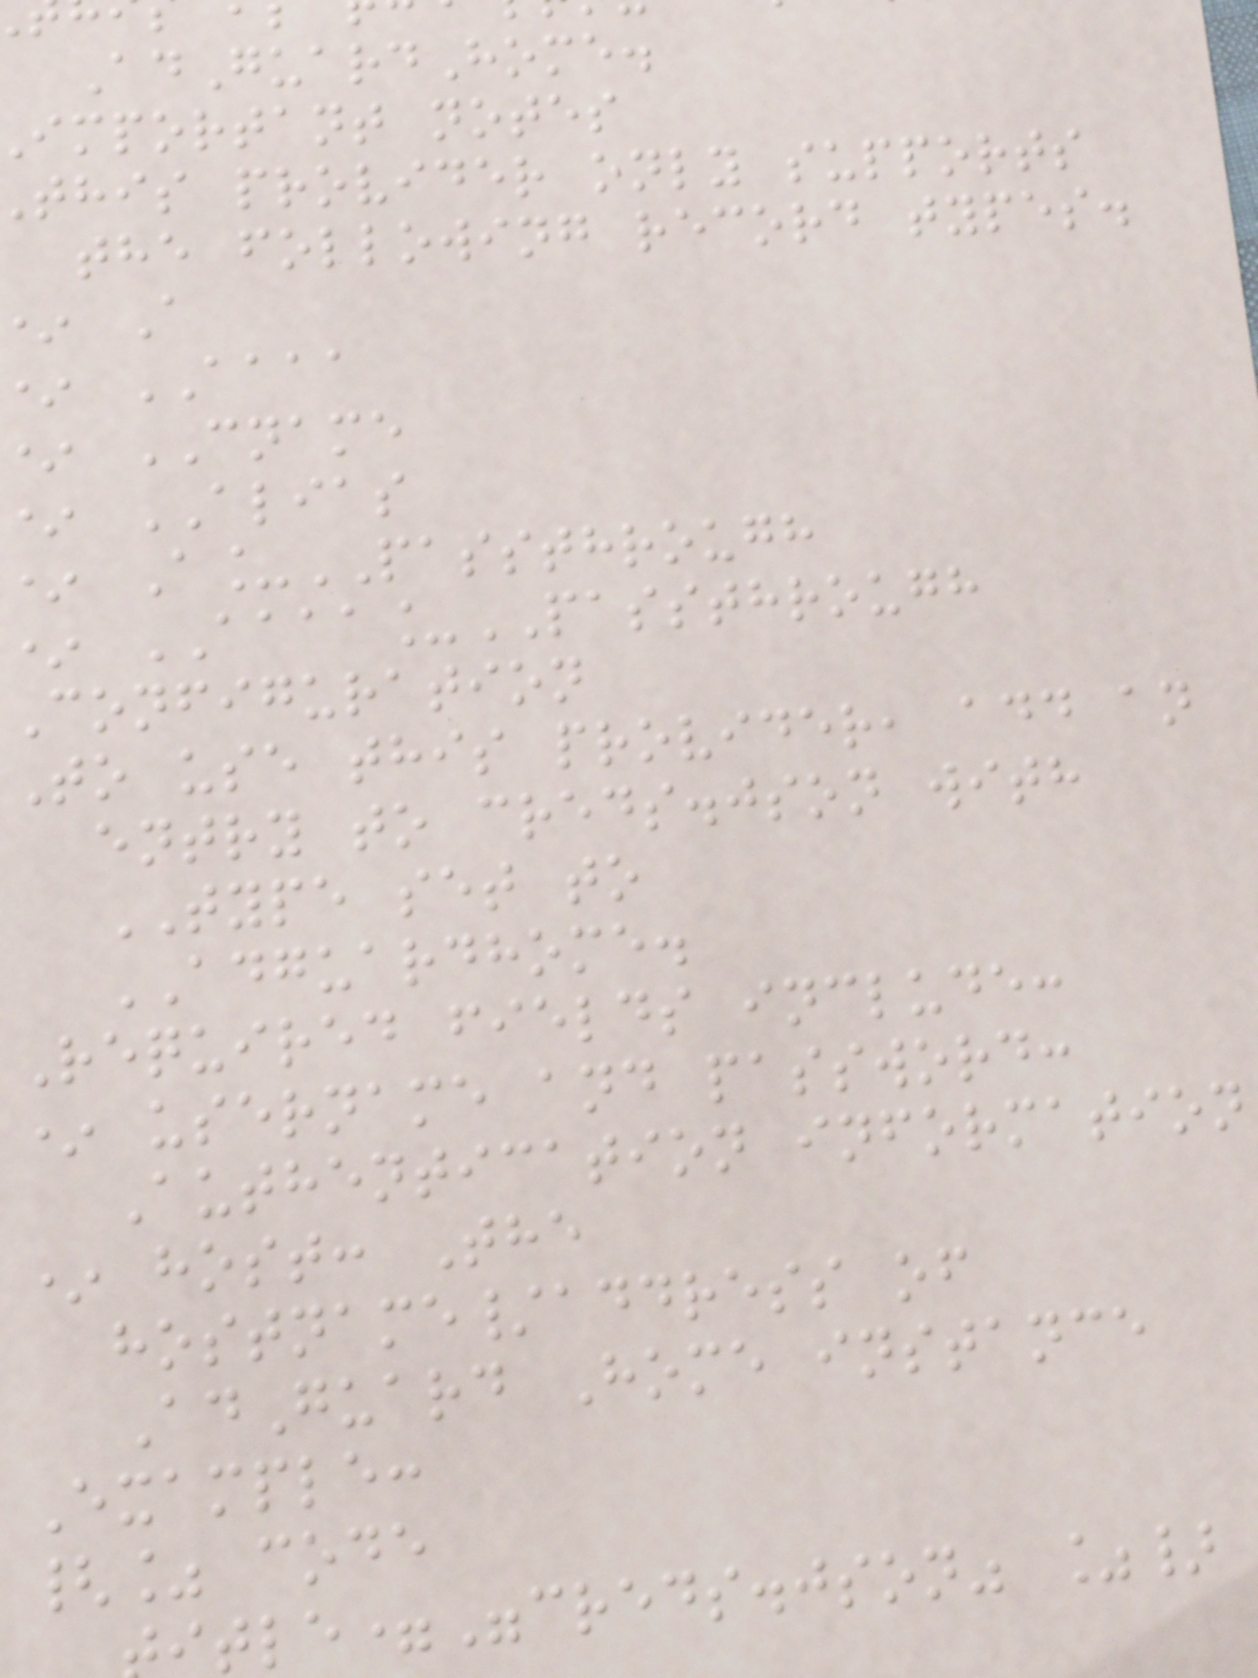AdGuardHome.
important notes
this provider only supports
the following record types.
AAAA
CNAME
* ALIAS
* A_PASSTHROUGH
* AAAA_PASSTHROUGH
Configuration
To use this provider, add an
entry to creds.json with
TYPE set to
ADGUARDHOME.
Required fields include:
* username and password:
Authentication information
* host: The
hostname/address of
AdGuard Home instance
Example:
{% code
tle="creds.json" %}
